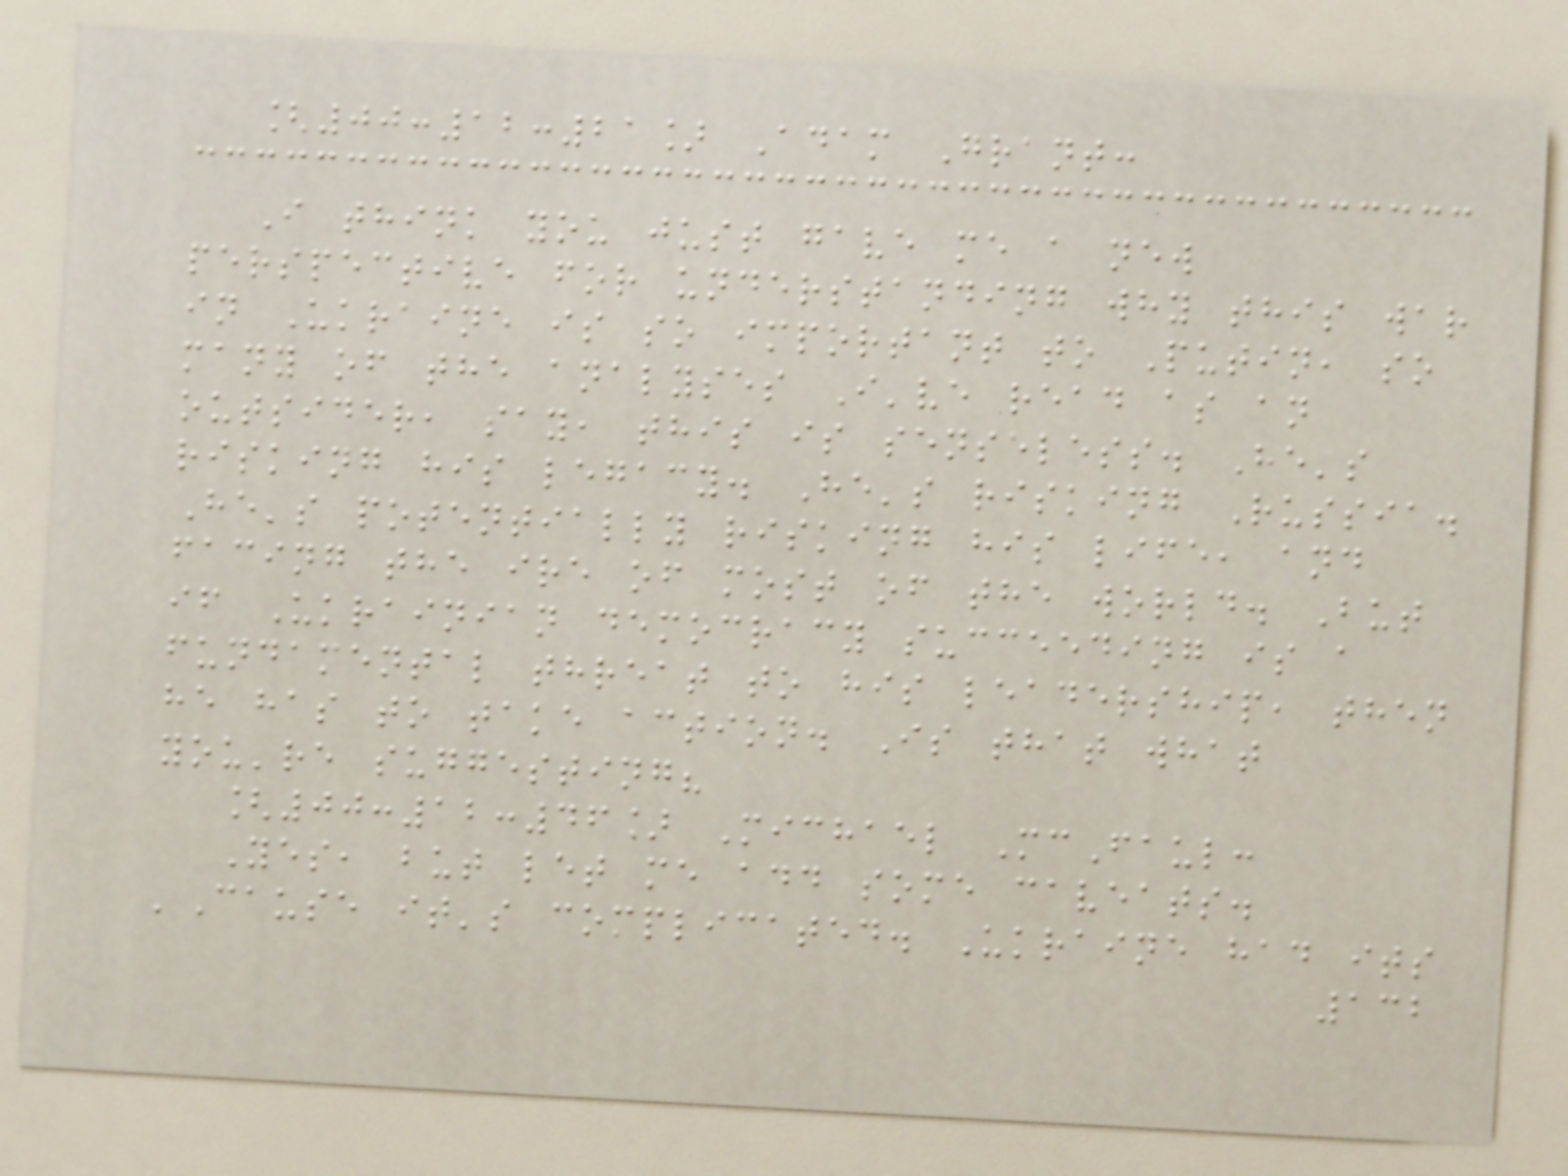[00:12:21] Adam Grant:
I think you just gave me a new
perspective for understanding why this war
in Ukraine is so important to Putin, so
many of the analyses I've read as an
outsider, say, this is senseless. He's
risking his legacy. He's risking Russia.
He's potentially risking his life, and
facing the ire of most of the world. But
if Ukrainian democracy succeeding is a
fundamental threat to his leadership, then
he has to take action. Is that what
you're suggesting?
[00:12:46] Michael McFaul:
Yes, but let me add some caveats.
'Cause it's complicated. Ukraine had its
132
